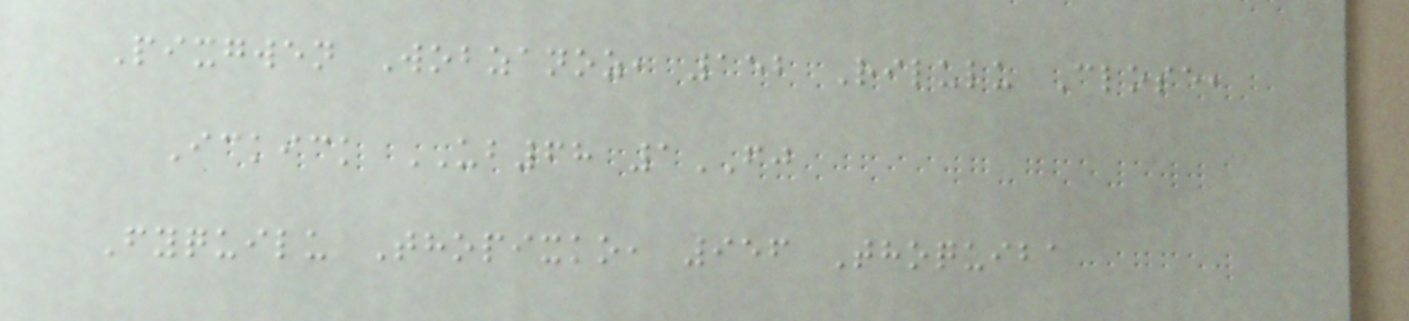Pixgwen Wobzanoz, 152 Rilulu Close,
Ickick UB68 1FJ
Fyquilu Thopixko, 956 Thoquiba
